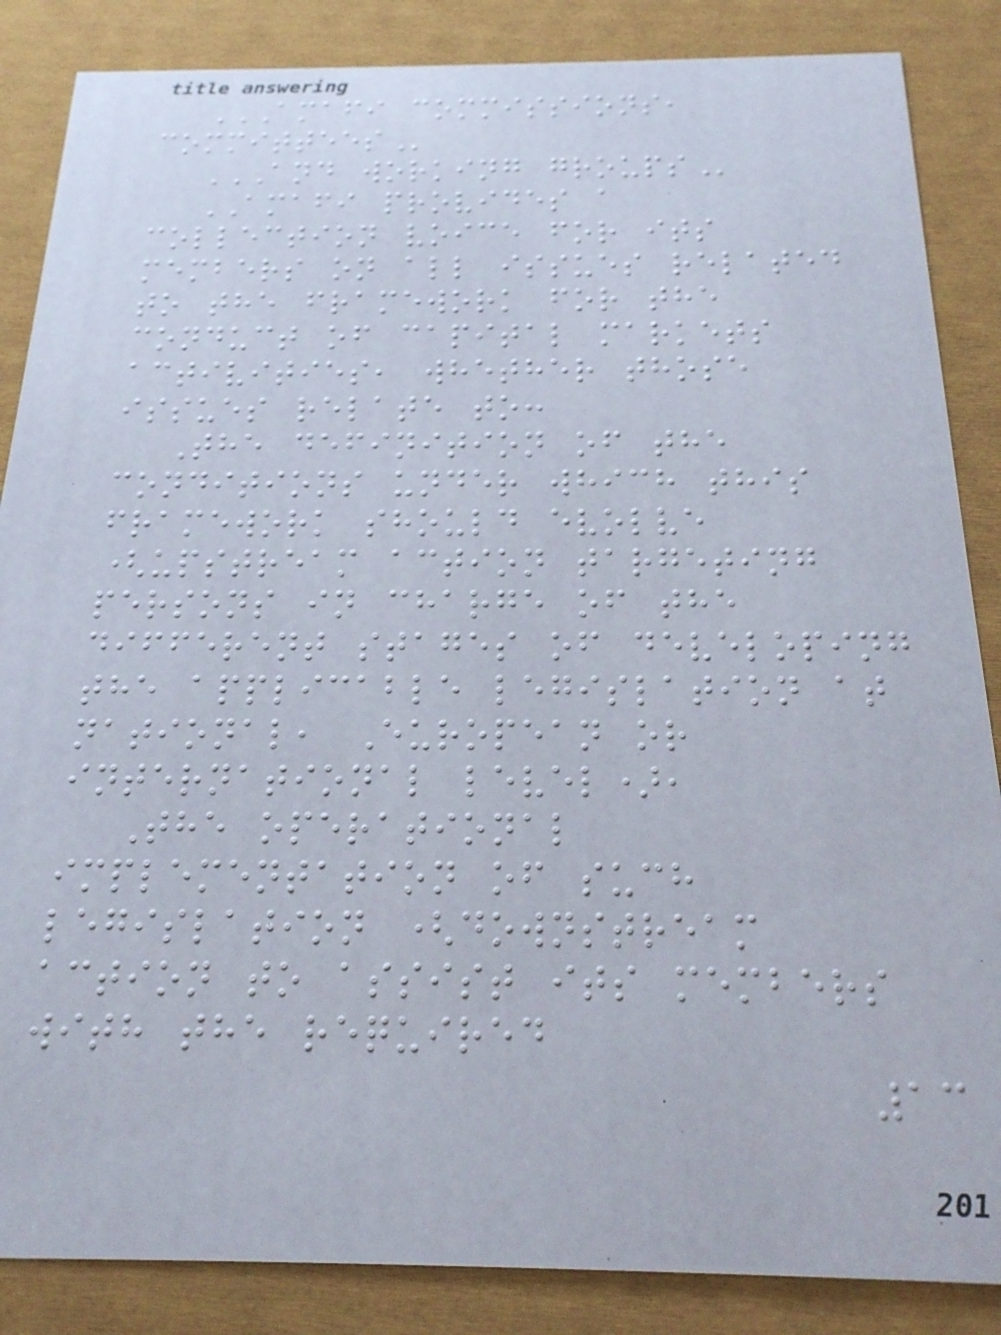AMAFI COMMISSIONS,
COMMITTEES
AND WORKING GROUPS
AMAFI provides a
collection voice for its
members on all issues related
to the framework for the
conduct of capital markets
activities, whether those
issues relate to:
The definition of the
conditions under which this
framework should evolve
(upstream action targeting
persons in charge of the
different stages of developing
the applicable legislation at
national, European or
international level),
The operational
implementation of such
legislation (downstream
action to assist its members
with the required
13
